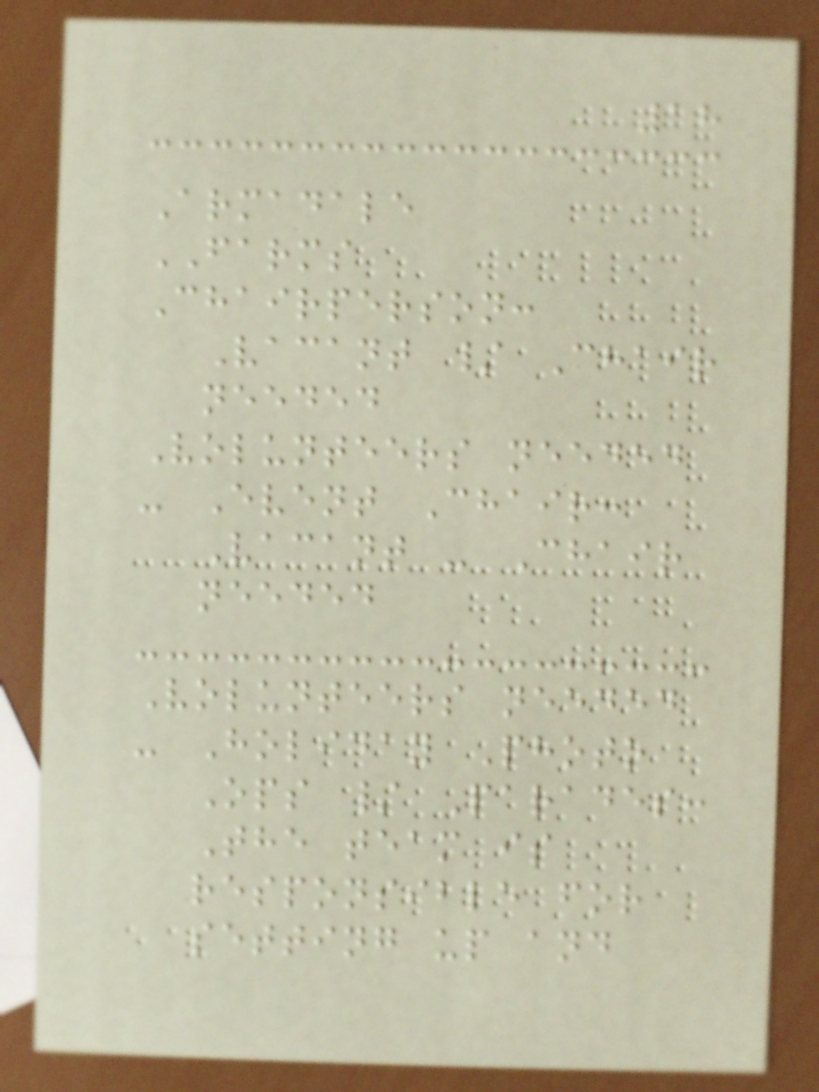18
Armadale
FARMS
Chairperson:
Vacant / Chair
needed
Volunteers needed
- Event Chair:
Vacant - Chair
needed
Volunteers needed
- Holiday Photo
Ops / Parades:
The team is
responsible for
setting up and
